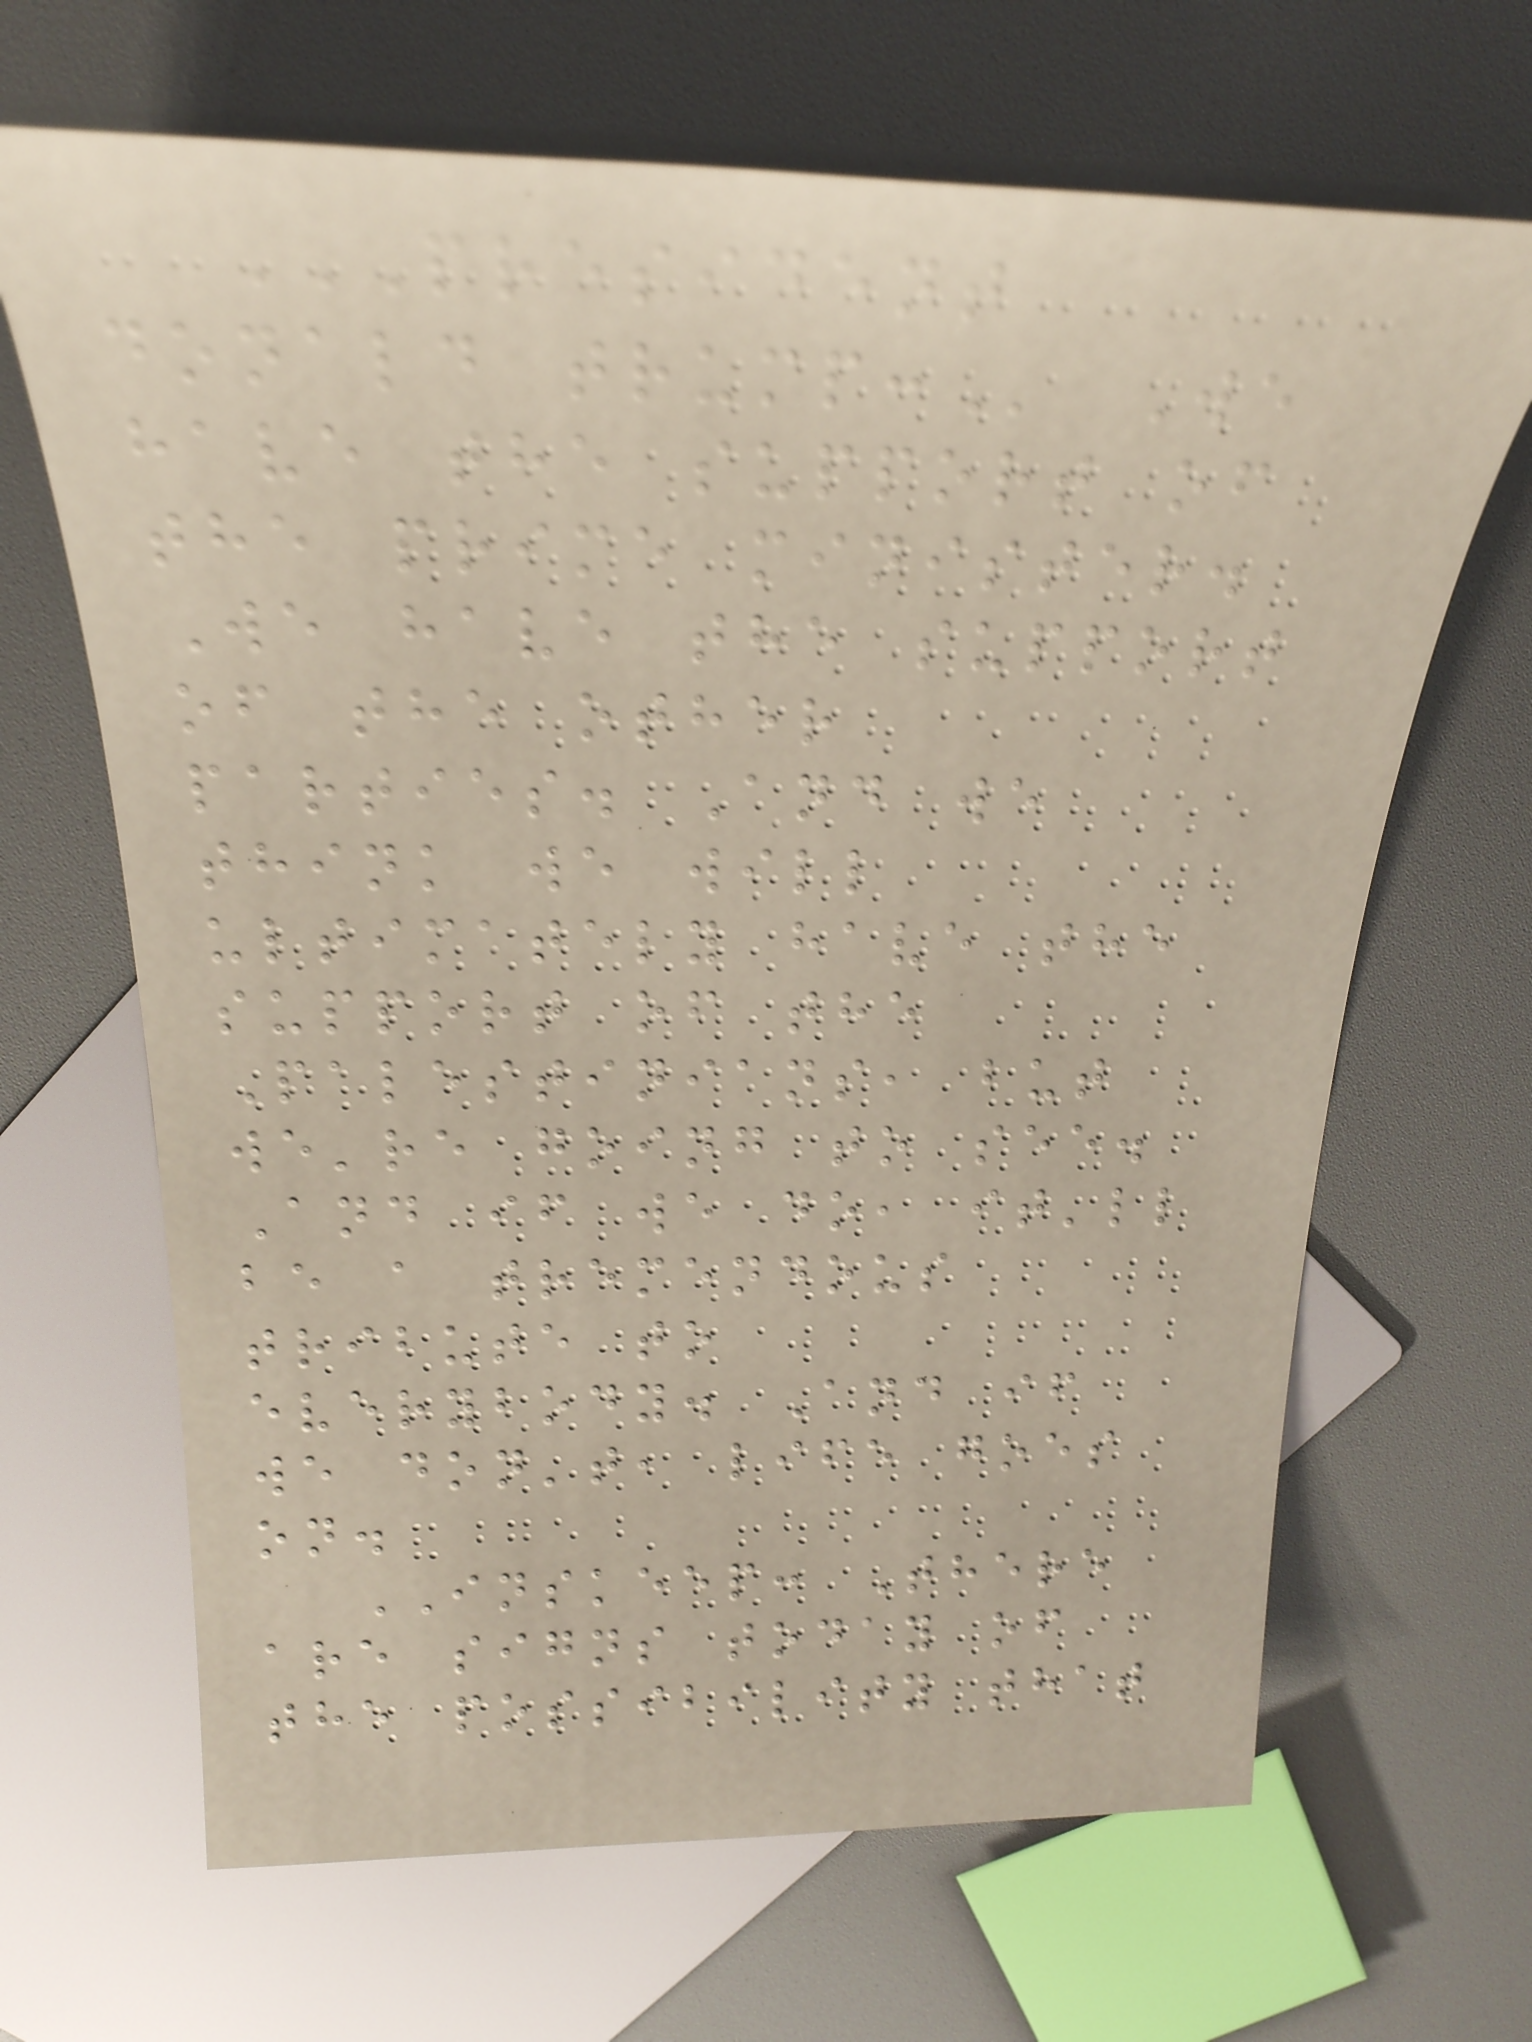PRESIDENT
DONALD TRUMP: We
have the support of
the prime minister.
We have the support
of the other
parties. And we
think we will
ultimately have the
support of the
Palestinians, but
we're going to see.
And if we do, it'll
be a tremendous
tribute to
everybody. And if
we don't, life goes
on.
INSKEEP: There
are signs today of
the possibility that
